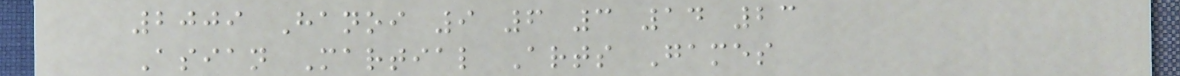2009 Hanoi 9 6 3 14 23
Asian Martial Arts Games
